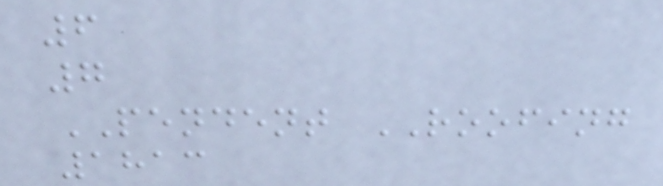6
7
PENDENT ROOFING
1813
